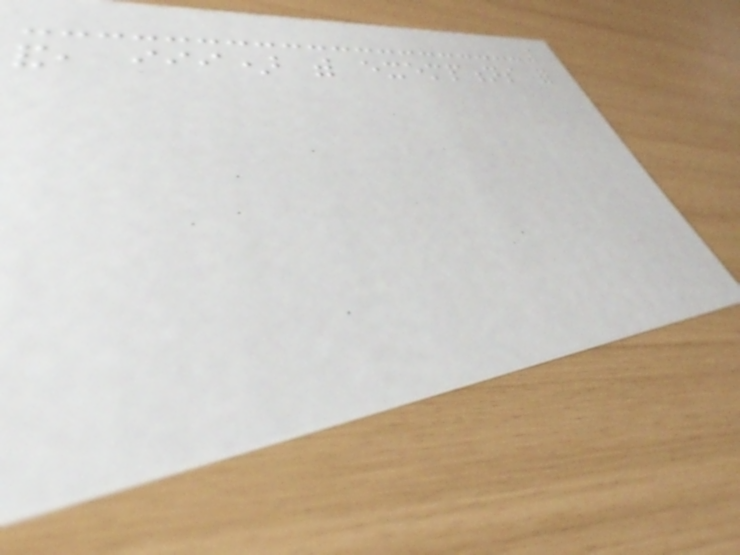and, iii) with exemptions for
